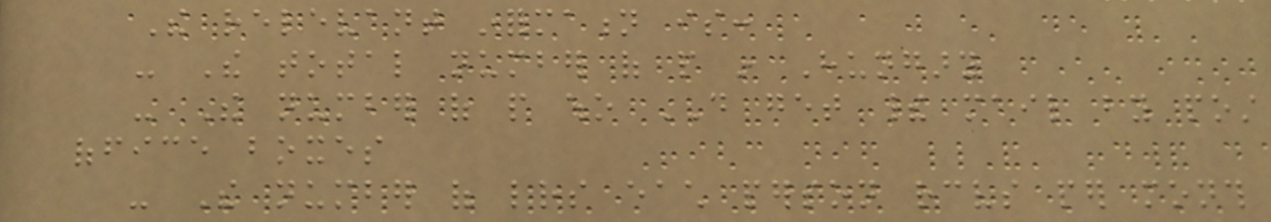The relevant information is:
- The total number of people in Hungary
- The number of people who DO get their mail by post
office boxes
- The number of letters each person receives per month
